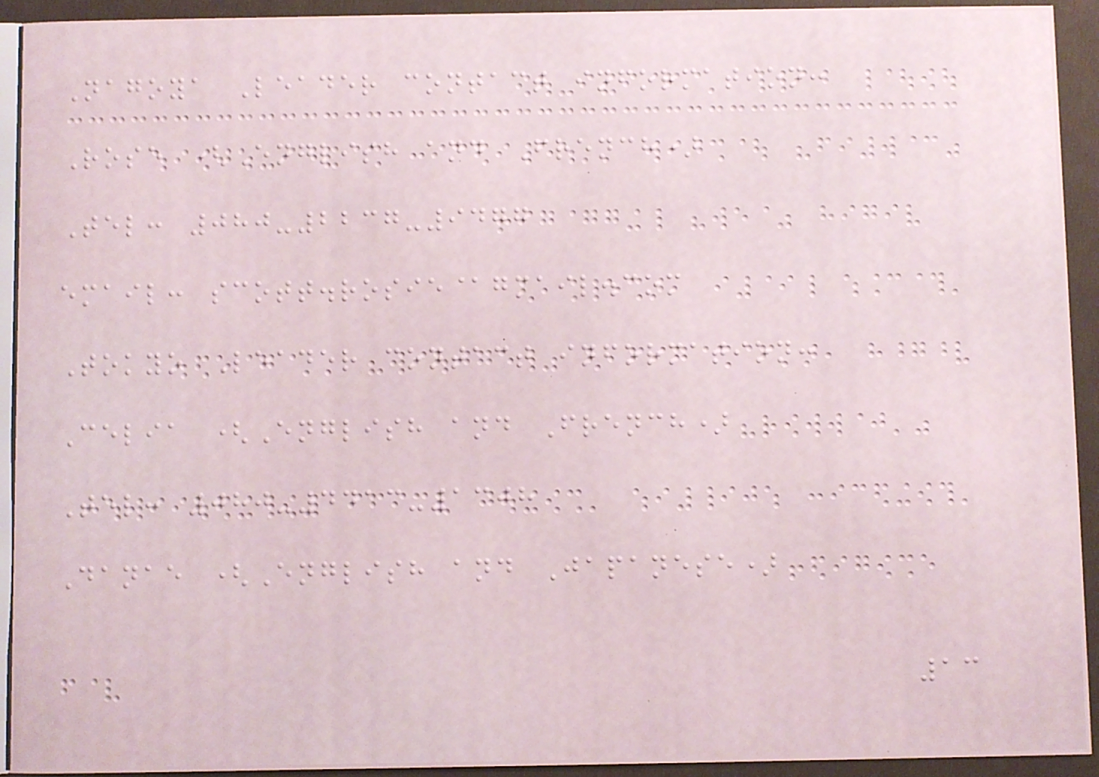Nagoya Leader contact information:
Rose (English and French)
Tel: 080-2237-9477
email: scott.rosie@gmail.com
Tokyo Leader contact information:
Celia (English and French)
Tel: 080-4413-1308
Danae (English and Japanese)
13
